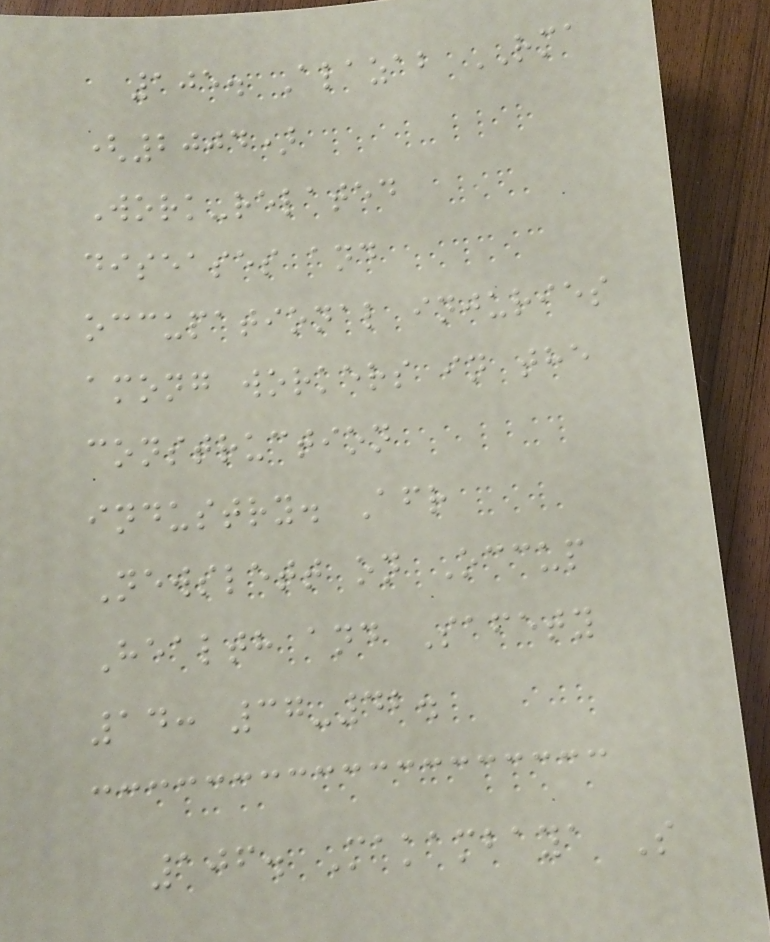105. Alazab RMA
(2004)
Work-related
diseases and
occupational injuries
among workers in the
construction
industry. Afr
Newslett on Occup
Health and Safety
14: 37-42.
106. Makambaya S
